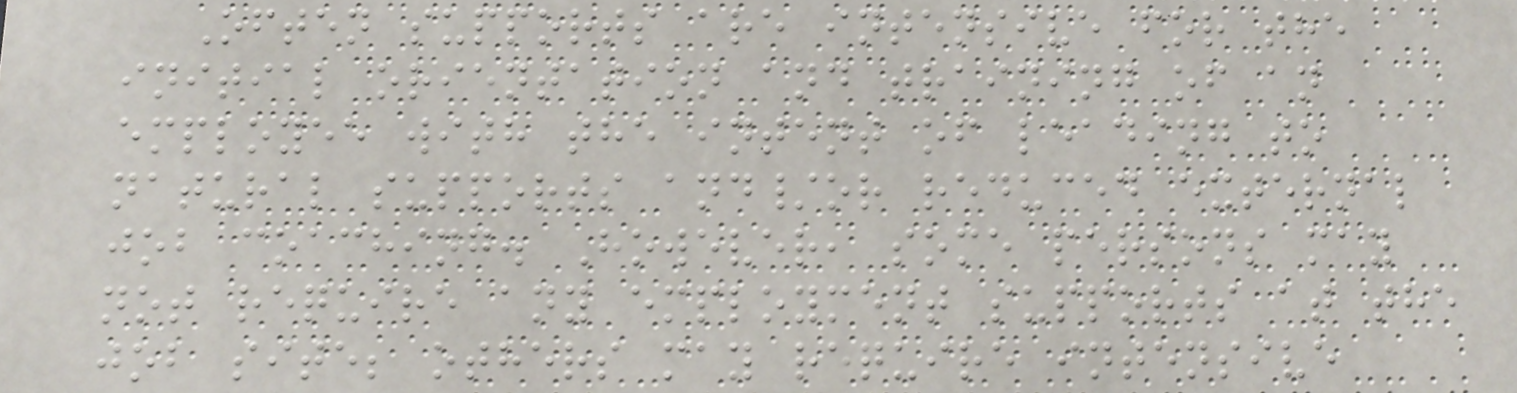Often supports are intensive for the
initial orientation and training of an
employee with the intent of leading to
natural supports and/or reduced external
job coaching. However, some persons may
not require any employment supports at the
job site; others may require intensive
